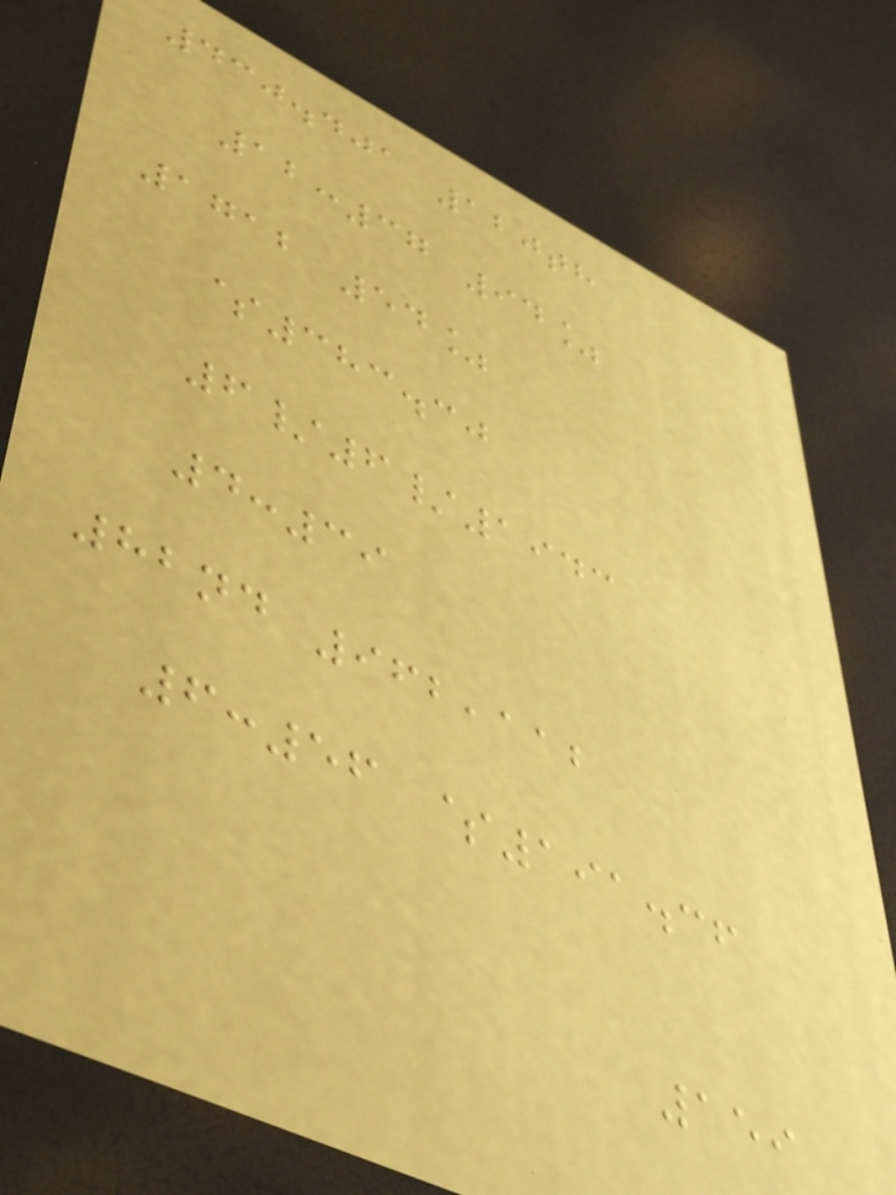430.401 120th
12:37 94%
1712 54%
$383.30
6/6/1943
4:39
82nd 962,112
6:56 $191.36
159
